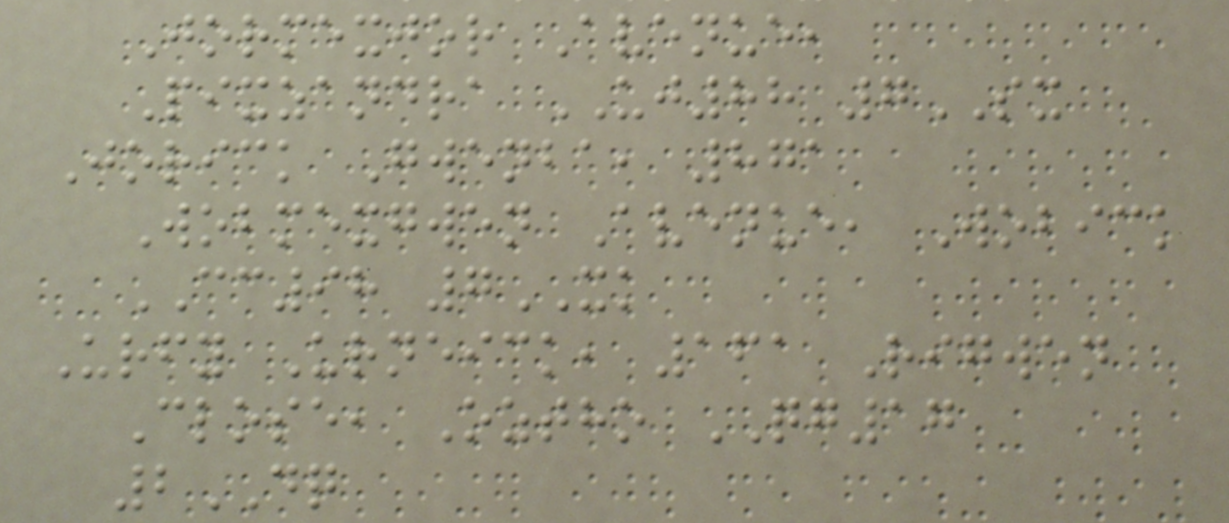Jormexjor Avenue,
Pixzandra UJ88 7SX
Jorick Gwenba, 871
Wobmexgwen Avenue, Wobick
CC98 7XK
Urfy Urneick, 161 Rigwen
Close, Oztho QG17
2DQ
